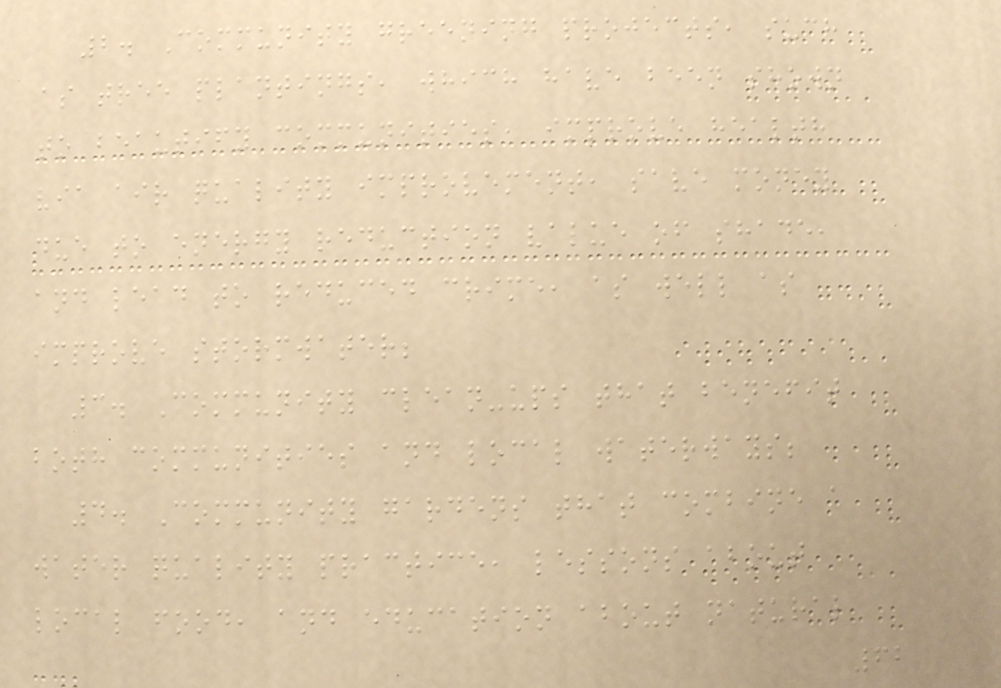2. Community greening projects, such
as tree plantings, which have been shown
to beautify communities, improve health
via air quality improvement, save money
due to energy reduction value of shade,
and lead to reduced crime, as well as
improve stormwater;
3. Community clean-ups that benefit
both communities and local waterways;
4. Community gardens that combine a
water quality practice, lessons about
local food, and education about natural
62
